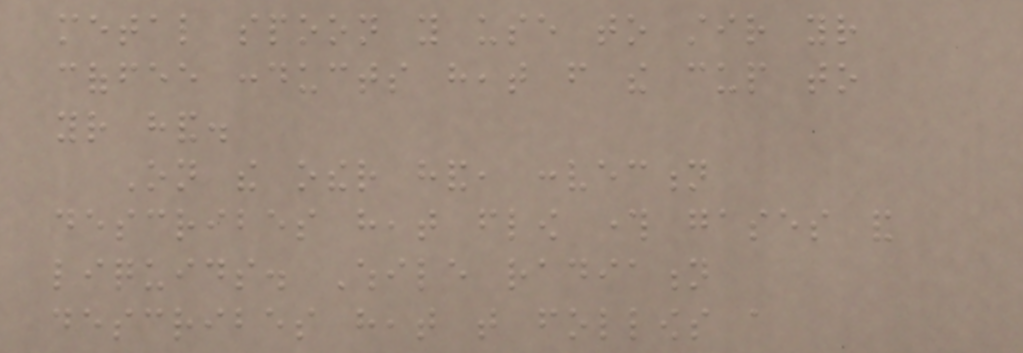metal spoon you use to stir your
coffee conducts heat from the cup to
your hand.
On the other hand, convection
describes heat flow through gases and
liquids. While radiation
describes heat that follows a
